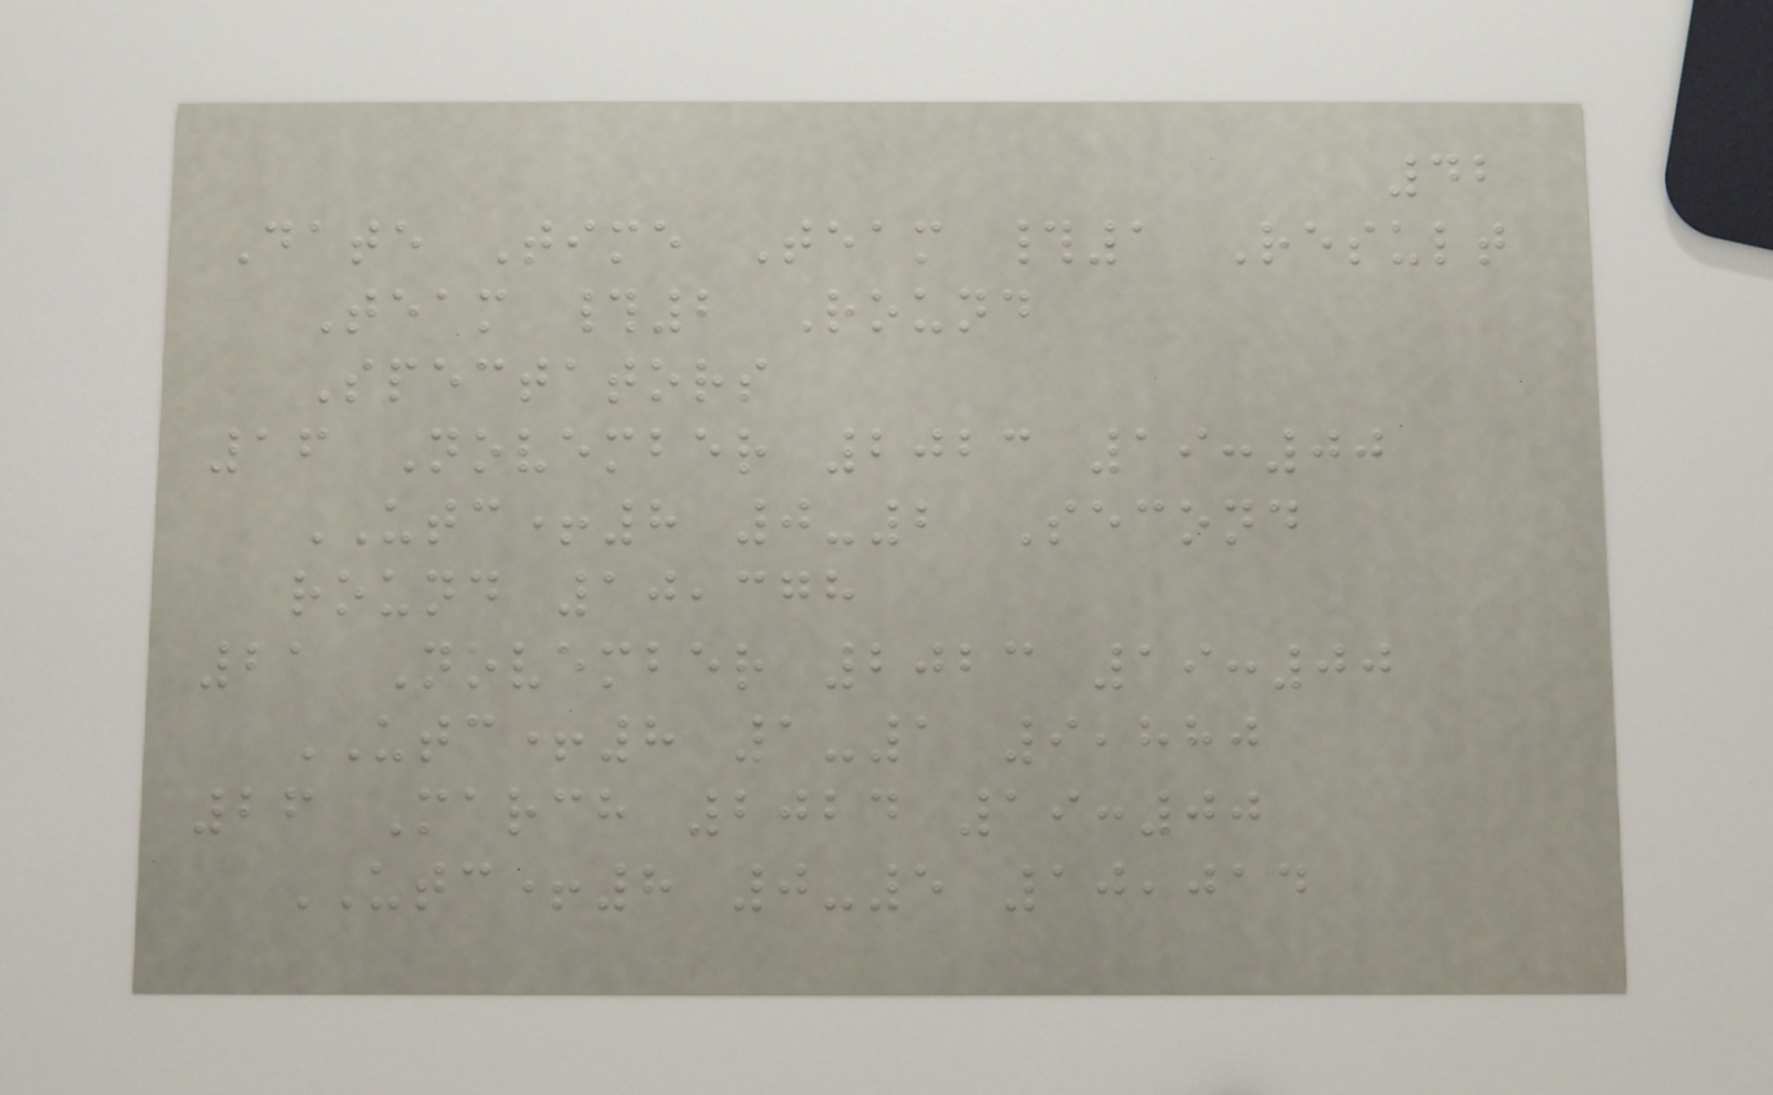42
Date Time Team #1 Result
Team #2 Round
Spectators
16 November 2023 19:00
UTC+8 0-2 Second
round 10,378
21 November 2023 19:00
UTC+8 1-1 9,880
26 March 2024 19:00
UTC+8 0-5 10,014
